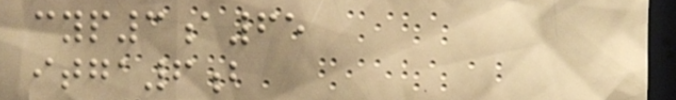cyp3a65
itga6b
